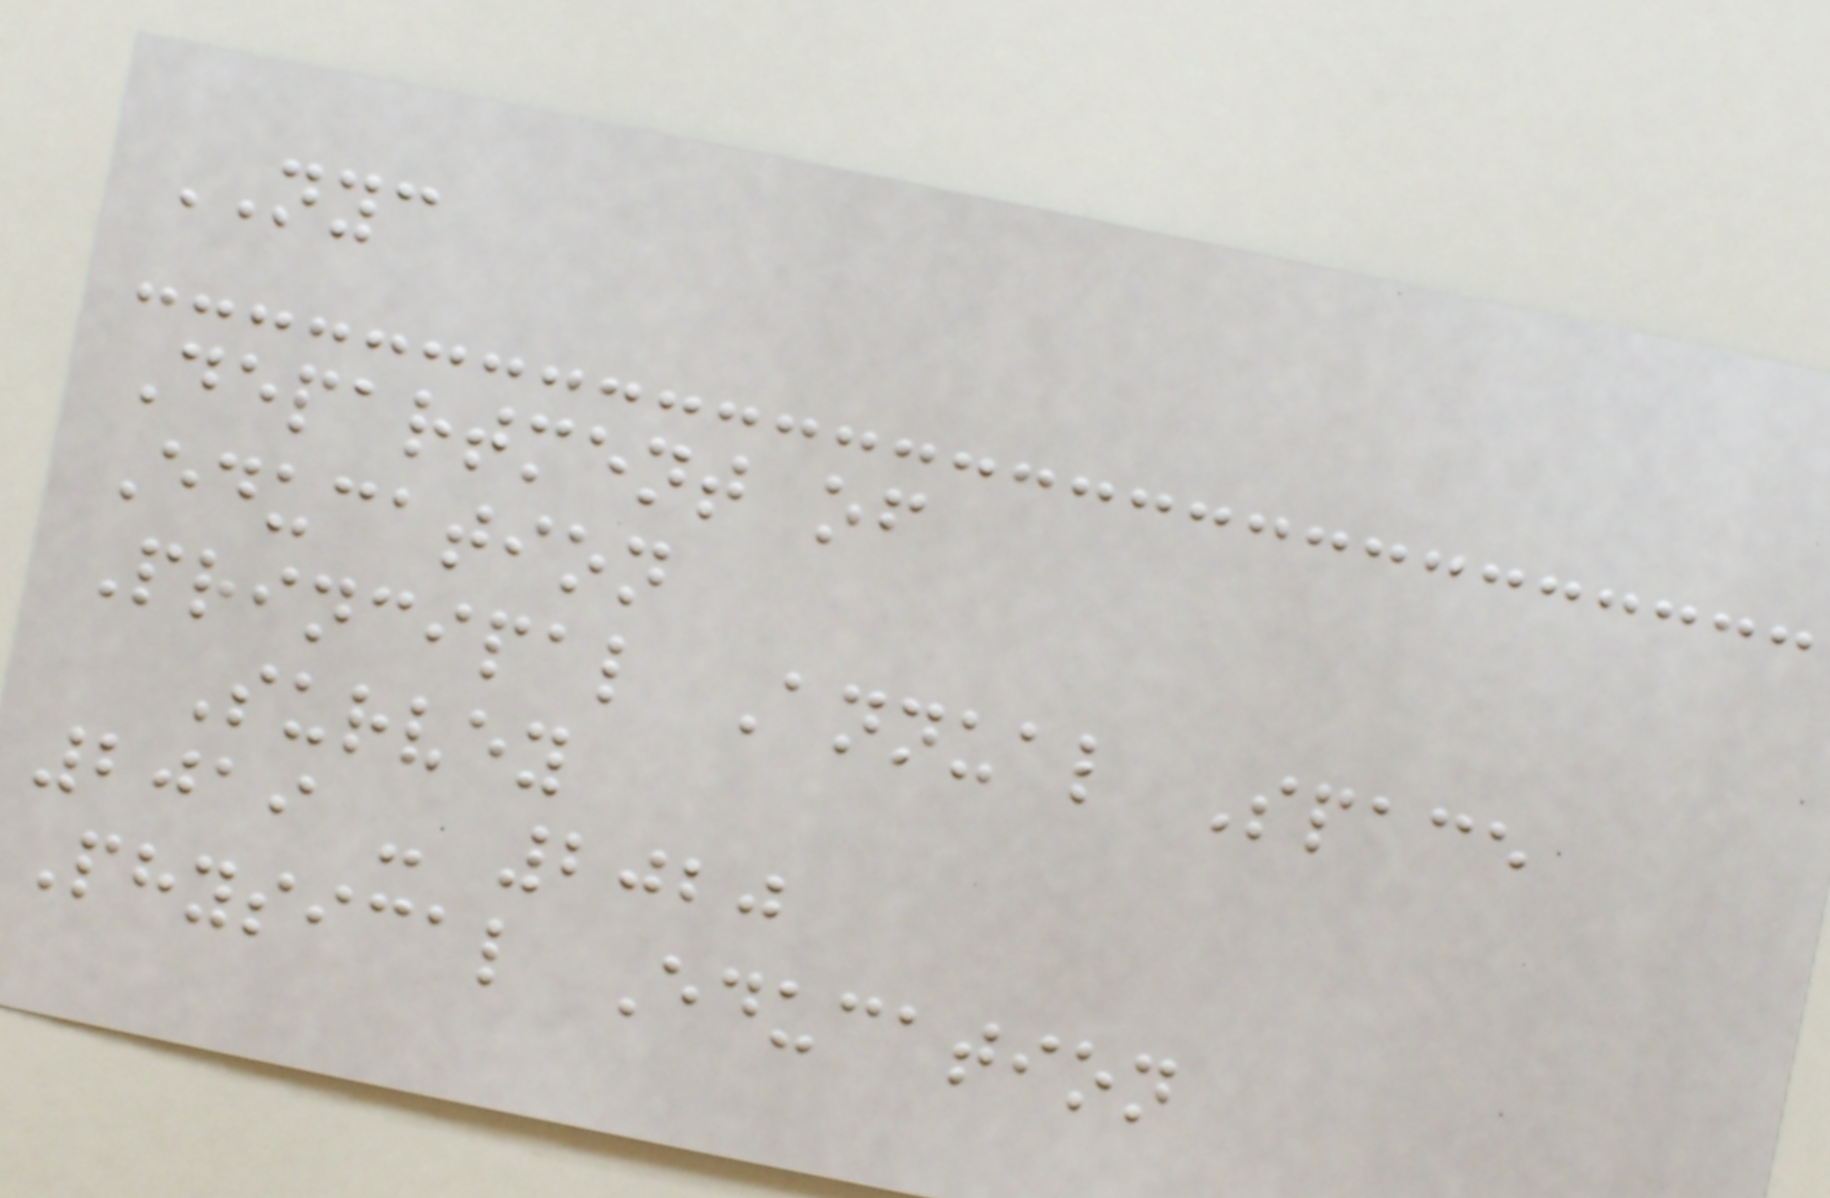NYC
Department of
Education
Principal Annual Space
Survey
2019 - 2020
Physical Education
